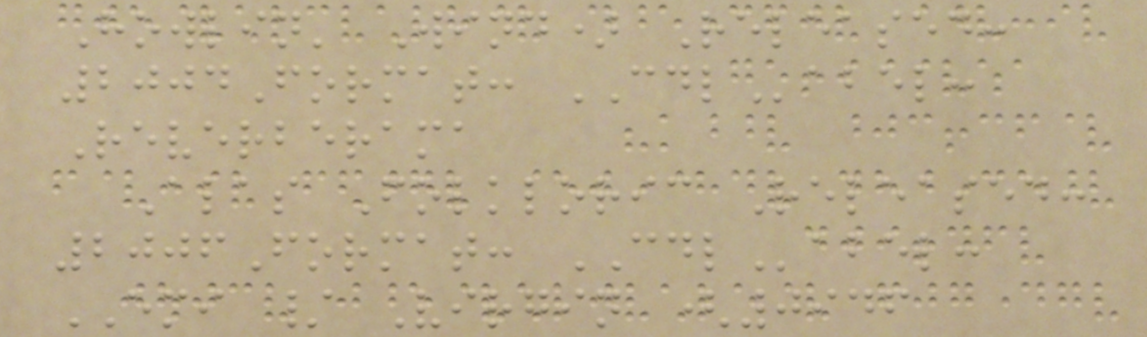Howlin' Wind) Released:
2004Format: CDLabel:
Reverberama
Alas Folkloric Released:
2006Format: CDLabel:
EMI / Virgin (0946
